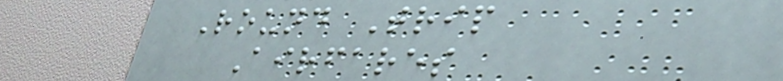Round Trip
Airfares
